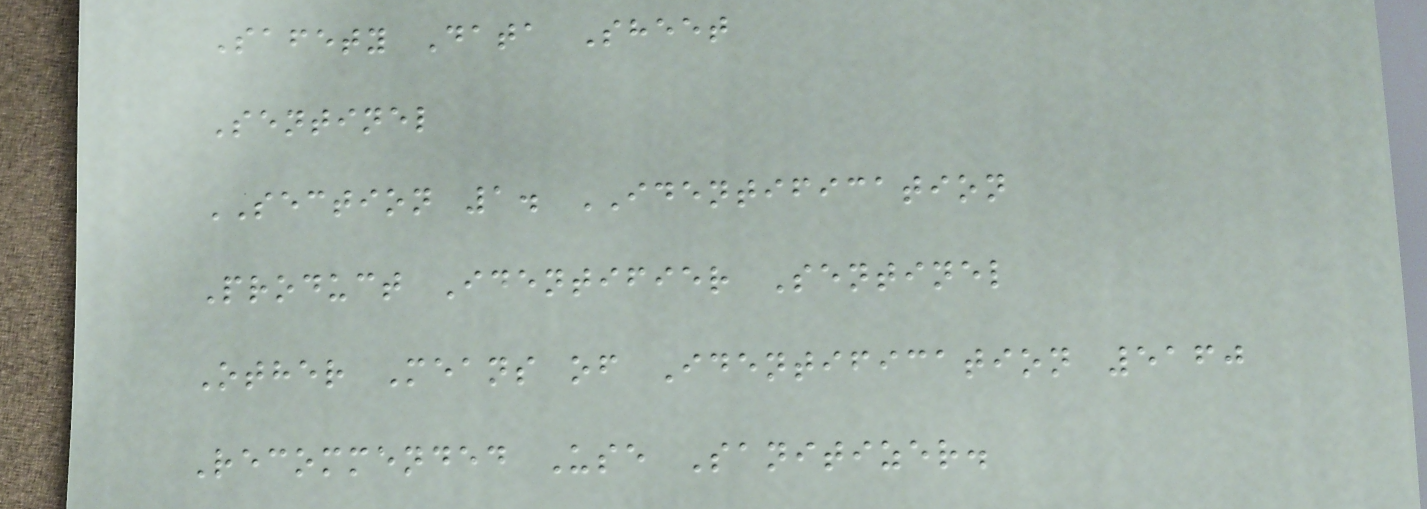Safety Data Sheet
Sentinel
SECTION 1. IDENTIFICATION
Product Identifier Sentinel
Other Means of Identification 5160
Recommended Use Sanitizer.
